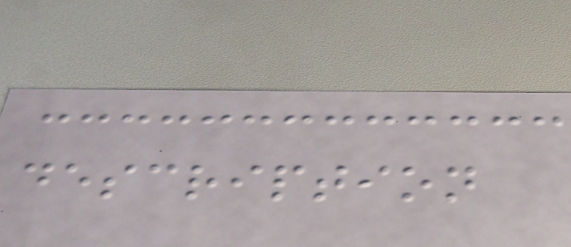description
